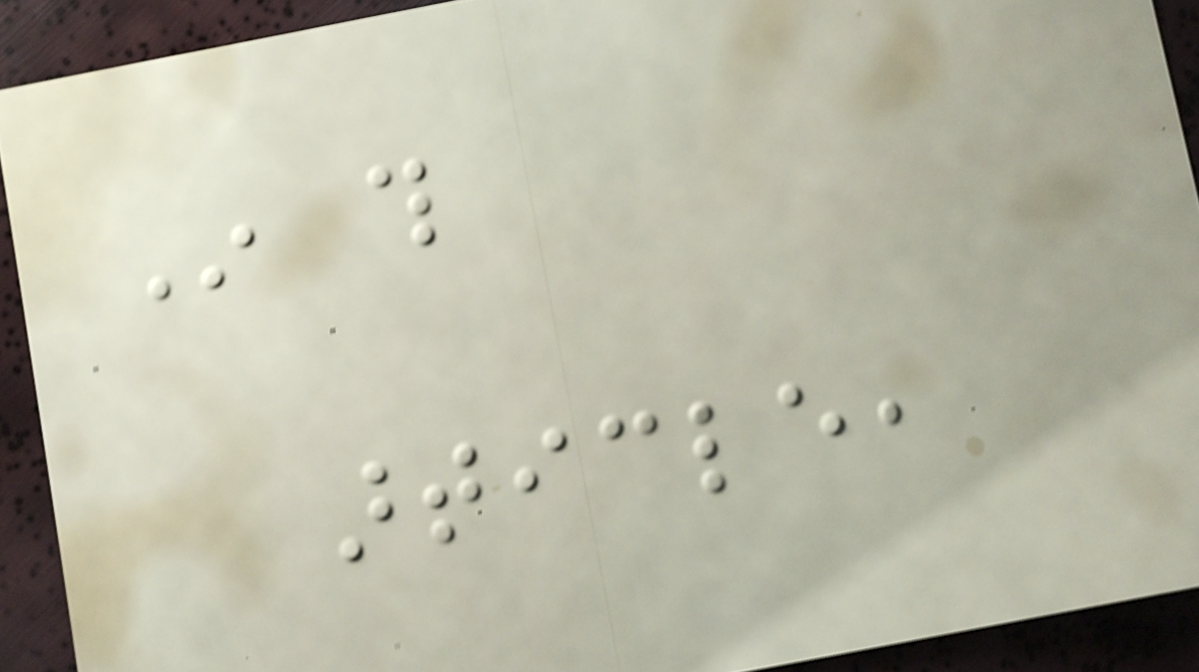In this
article,
